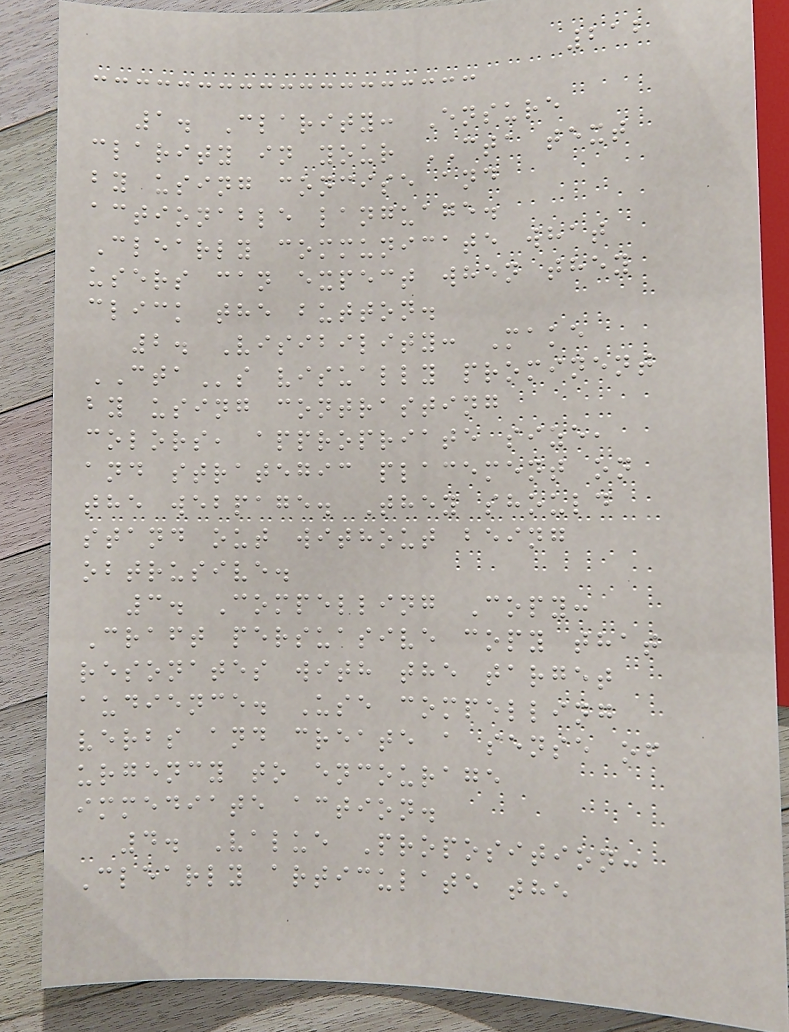212
1. Clarity: Ensure
clarity in your CTA text
by using concise and
actionable language.
Clearly communicate what
users can expect when they
click the button.
2. Visibility: Make
CTAs visually prominent
by using contrasting
colors, appropriate size,
and strategic placement on
the webpage. They should
stand out without being
obtrusive.
3. Compelling Copy:
Craft persuasive copy that
resonates with the target
audience. Use compelling
verbs and create a sense of
urgency to encourage
immediate action.
4. Value Proposition:
Clearly articulate the
